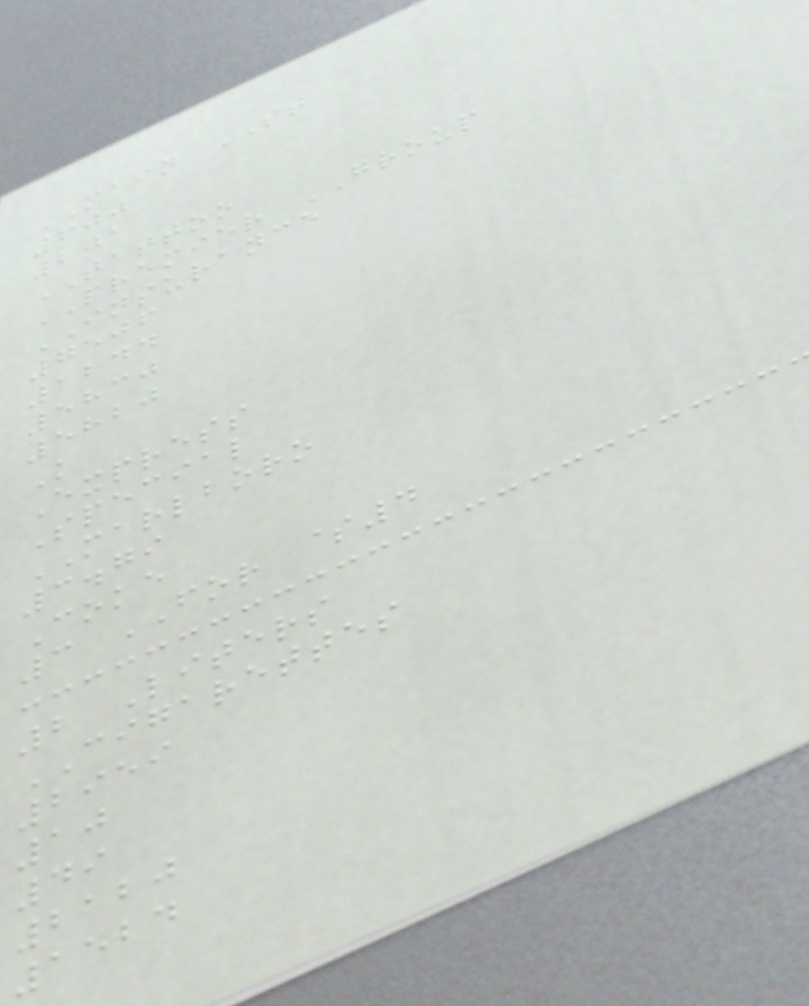MAIN ST
600
201
TATTOO
PREMIER GROUP
INSURANCE
7506
1244
5830
5820
K
Express
Special
MARLBORO
3.79
Coke
3 FOR $4
2 Liters
CIGARETTES
2959
10
49
2120
1524
